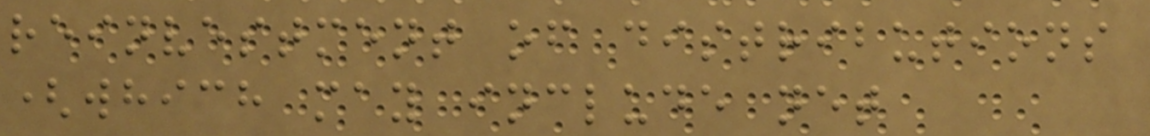reinvestment of distributions
(which may include net
